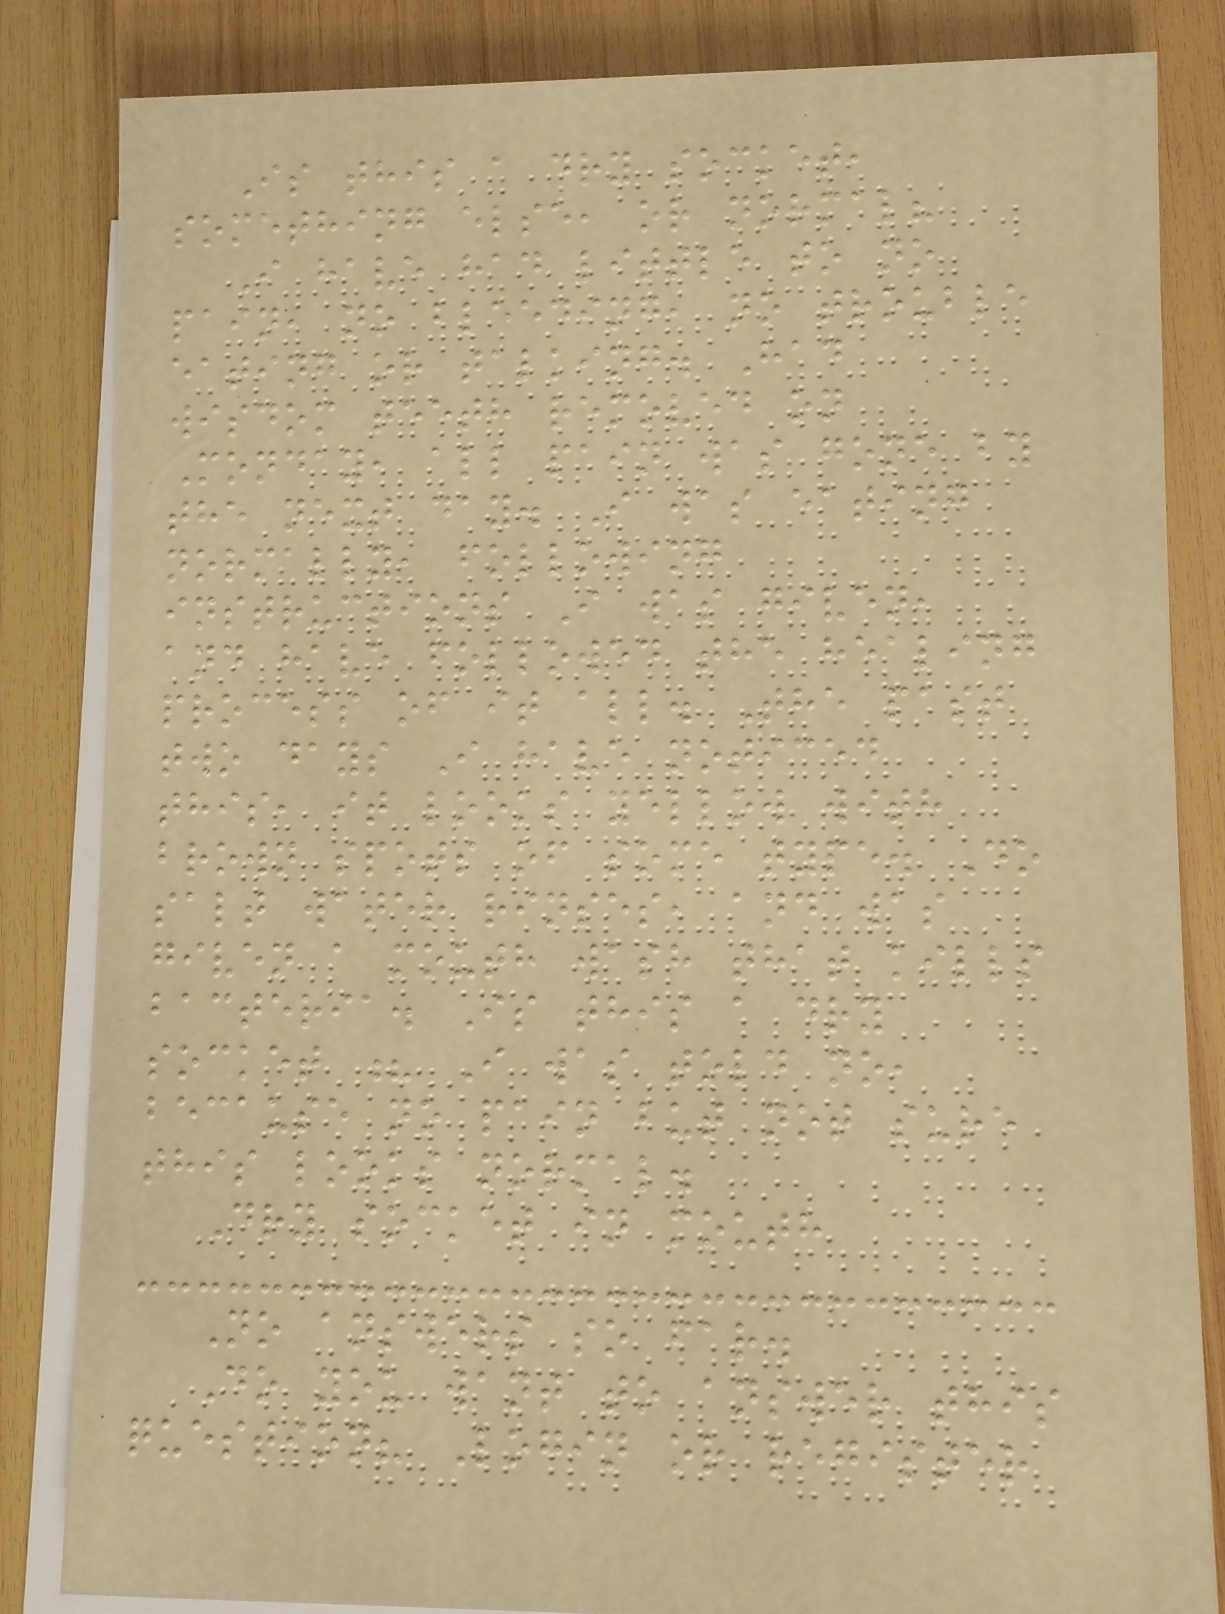Is this a dry socket,
something else, or normal?
I have had little to no
pain, no bleeding, no trouble
eating or talking. Had
wisdom teeth removed on
Monday, all pain was gone by
the next day. I was eating
normally, following
instructions I was given,
and have followed the healing
process of it all. The past
two days I have noticed
this, it looks yellow with
brown spots of some type. Do
salt water rinses, and was
given a mouth wash that kills
bacteria. Is this a dry
socket ? I was told no,
because no pain but not sure
this looks normal.
Dry socket in mouth
No answers so far.
Do you want to answer this
question? Login or register
